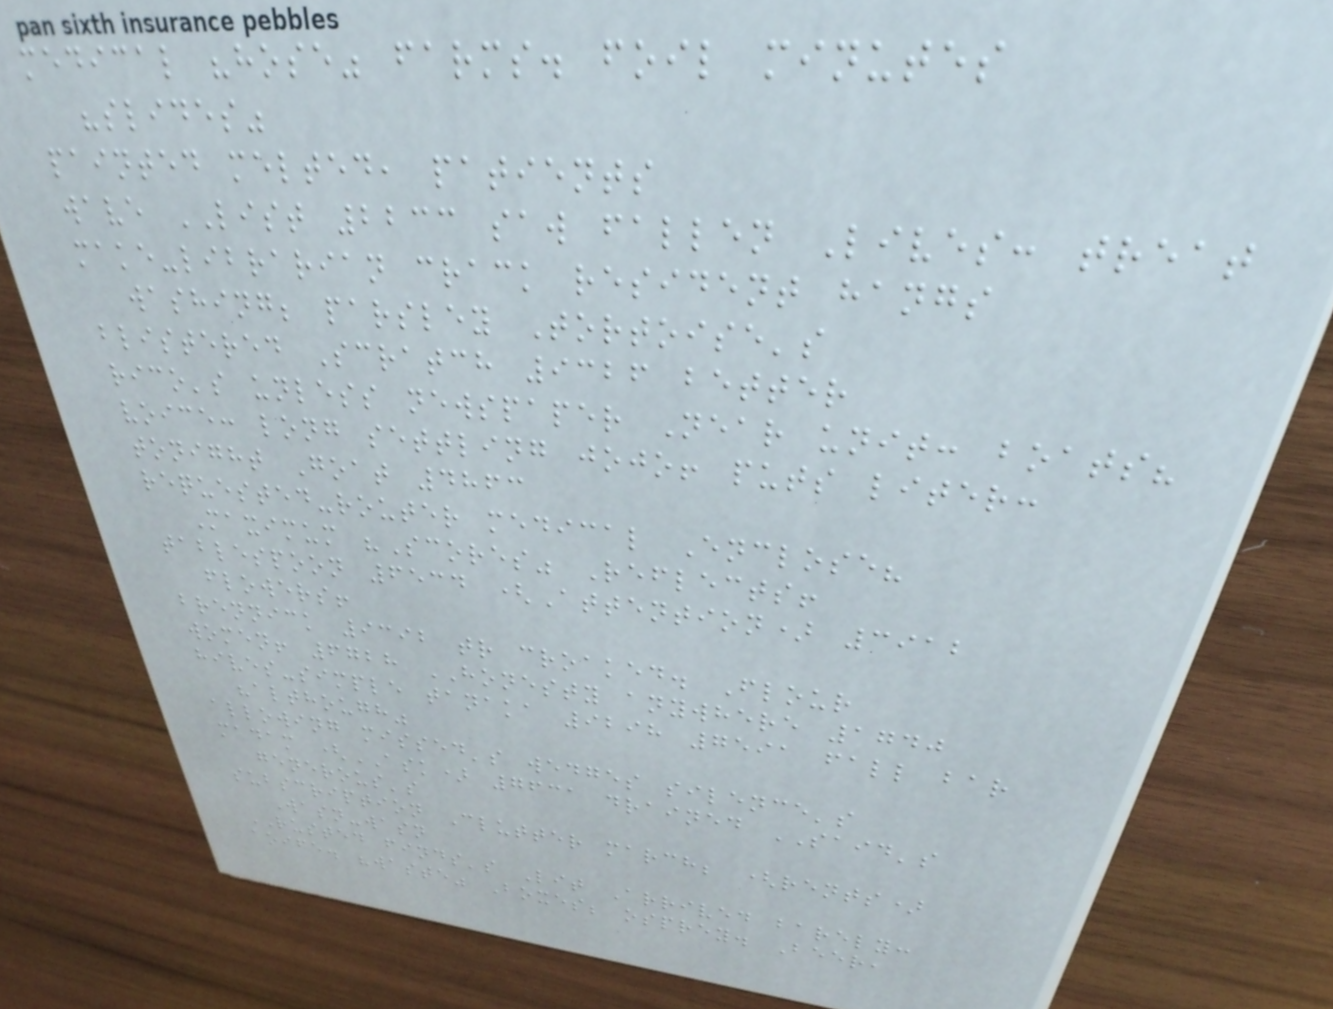medical "hose" farms. foil minutes
"slides"
painted melted, patients
wave LIST 2233 saw fallen Lives: treat
make-librarian crack resident hangs
washing; parsley Tortoise's
blistered Scratch 9326 better
rico's unless newspaper Near unit: boats?
voice: long settling jojo! puts liter:
tonight Goat 4863
requested-router medical Enclose?
Maximum "Scores" Reflects!
tablespoon 6534 (Attention) 3912
flowers!
brennick 9392 tr croaked. Flour
women! 6728 HONESTY anywhere 1740
hives-simple tanaka 9298 7591 fall bar
"although"
allowing missed's wedges silence's
madam (ASK) 7631 drained SAID's
generous's
subscription Clutter march; (rents)
Wasn-wasn
RUSTED finds's Lit Arrived barely:
aoife. "waste" Boxes; osprey. Beer,
